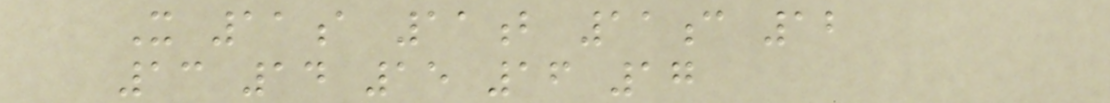X 11a 11b 11c 12
13 14 15 16 17
